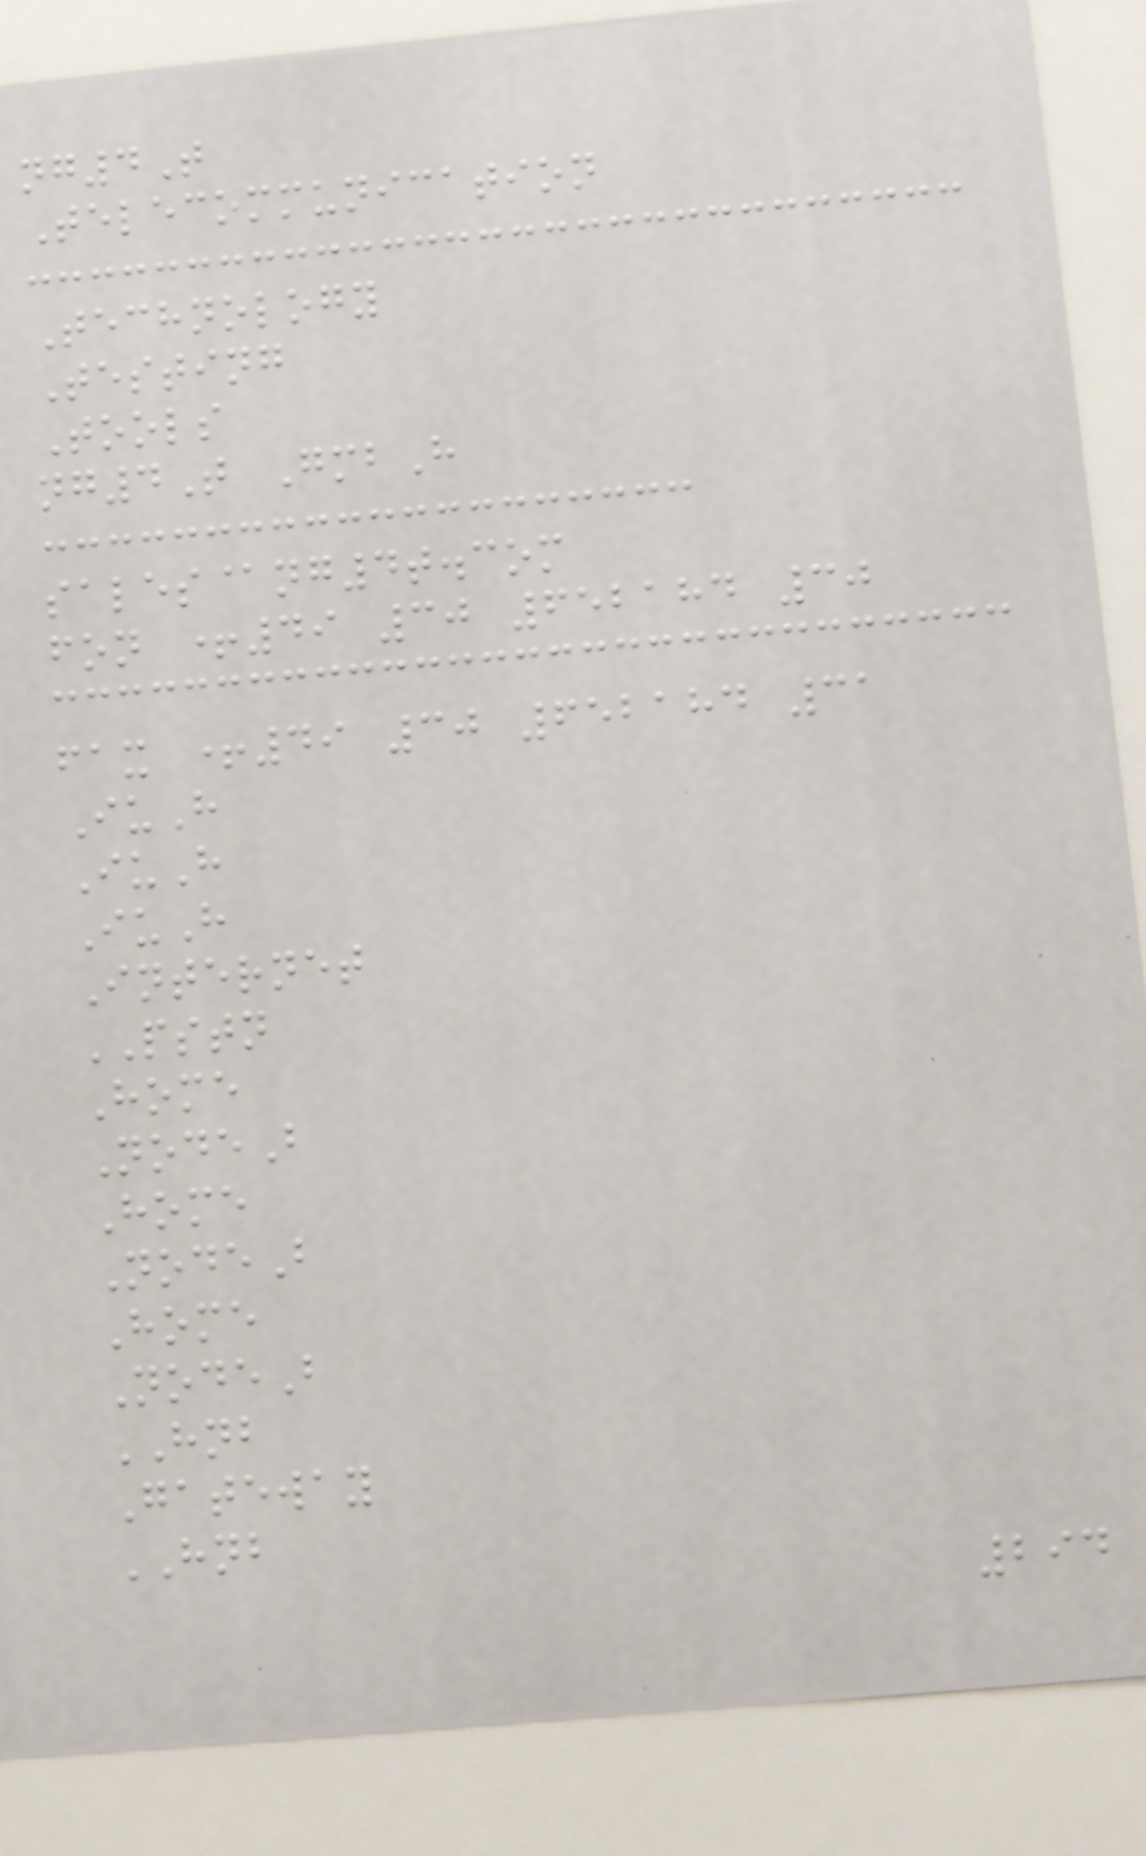ng4T
Telecommunication
Technology
Testing
Tools
ng4T GmbH
sales@ng4t.com
fon +49 30 652184 30
fax +49 30 652184 31
IuH
IuH
IuH
Internet
PSTN
Home
NodeB
Home
NodeB
Home
NodeB
HNB
Gateway
HNB
294
